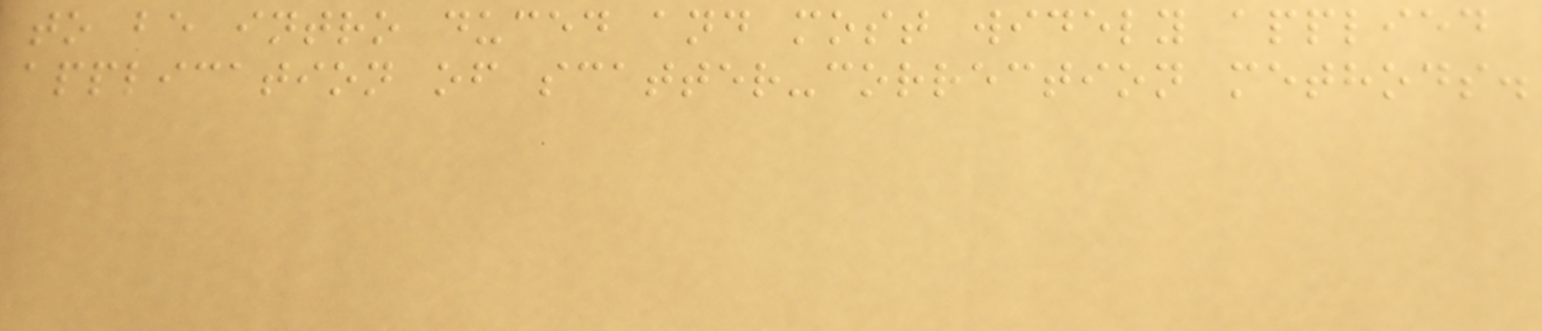to be intro duced and most widely applied
application of scatter-correction methods.
